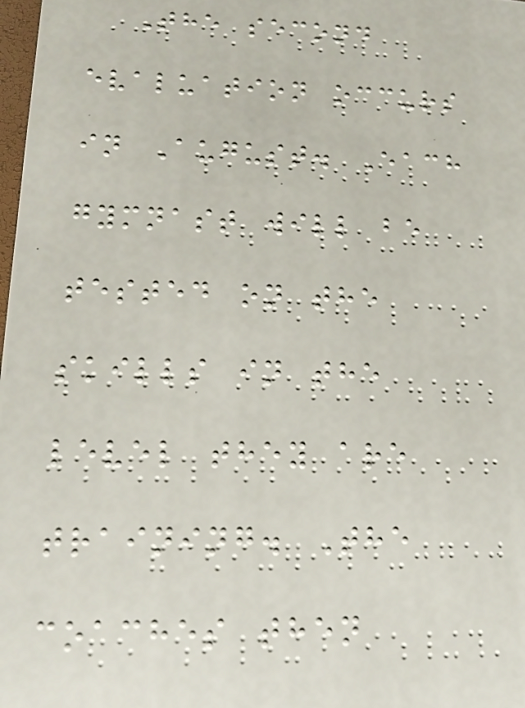The second
evaluation occurs
in August. Each
gymnast will be
tested on the
skills in the
level they are
training. The
coaches then
